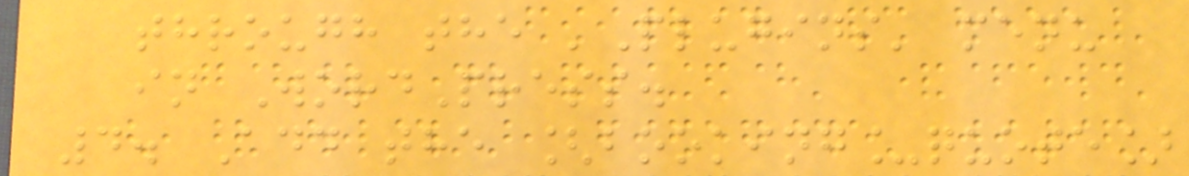through the 'Plugins' menu
in WordPress.
4. Add the [booking_quote]
